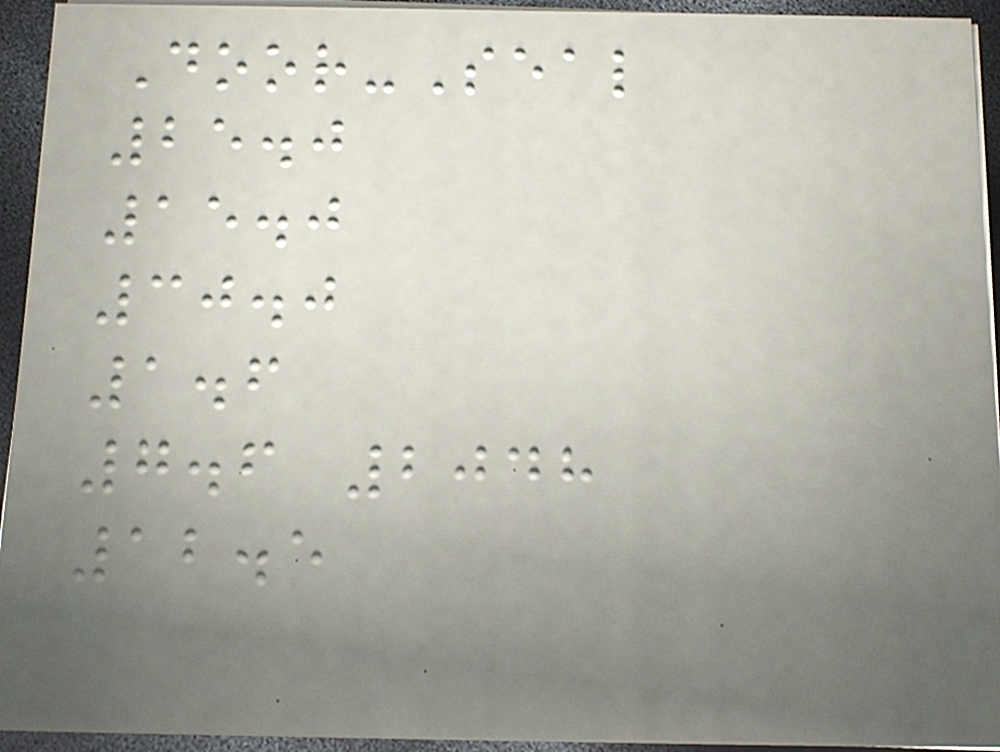Door-Seal
25.0
15.0
30.0
1.6
7.6 2048
12.5
